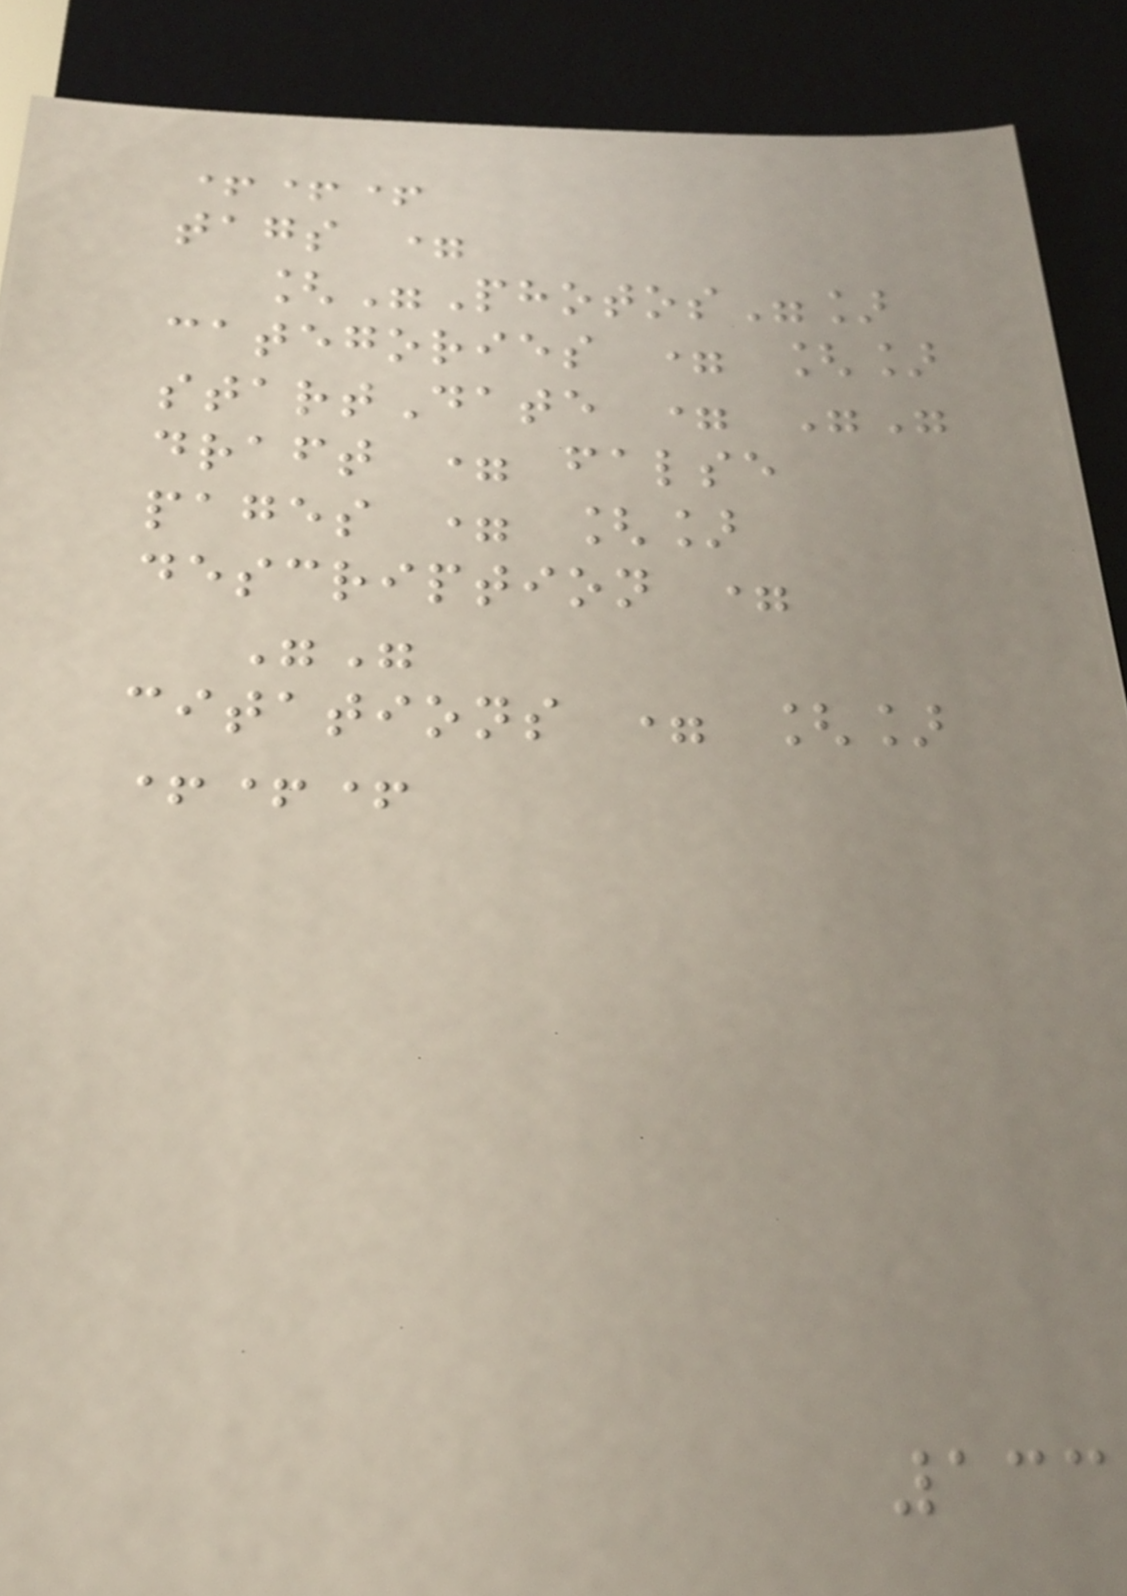+++
tags =
["Photos"]
categories = []
startDate = ""
draft = false
pages = []
description =
""
citations = []
+++
133
